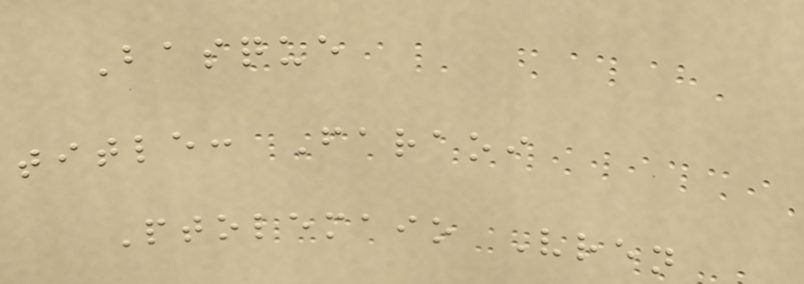Basque
title: Faraoi
Ptolemaio Vren
